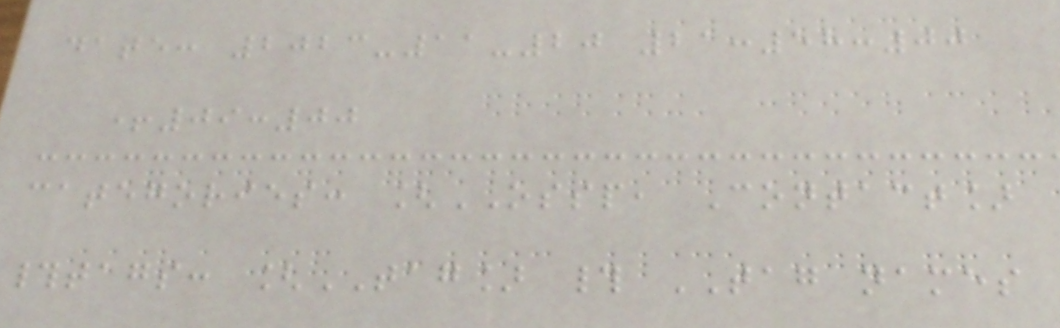date: 2023-11-20 21:58:00
+09:00
categories: [OSSP, Contact]
#tags: [TAG] # TAG names
